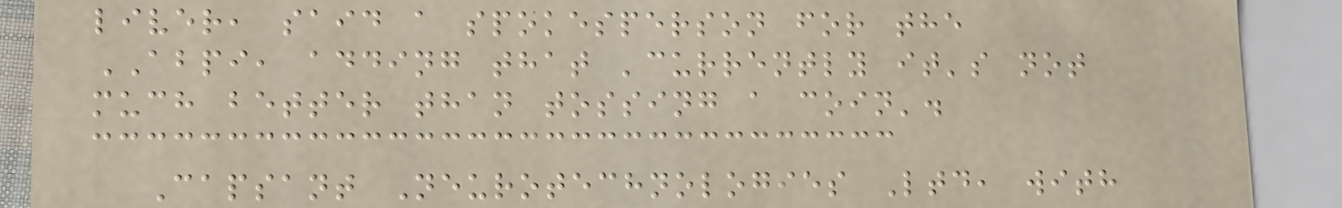liver, said a spokesperson for the
ABPI, adding that 'currently it's not
much better than tossing a coin'.
Capsant Neurotechnologies Ltd, with
